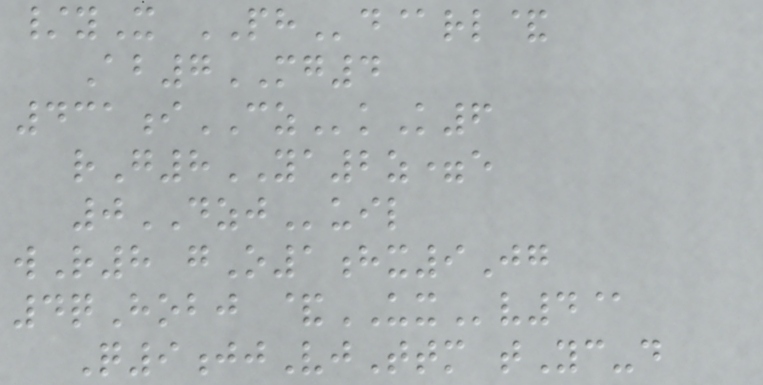/yX PHd@rl&
Ab7MG4
431iCZkK6
rG8YA2z=e
0DZJuil
wR8 gO1hx9Jg
4qHobj &UXv4@
Q9jjVjTtm tYc-d
